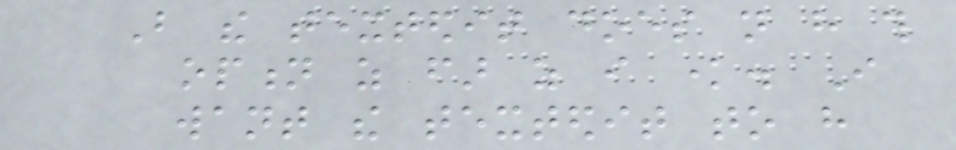But the textedit does not have this
option as far as i know. I
want the textedit to have
